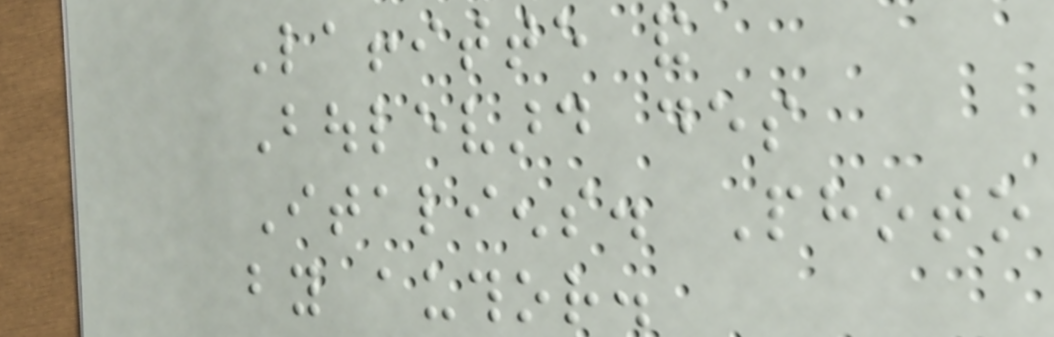Laffitte and
Boulevard des
Italiens. Photo
by author.
